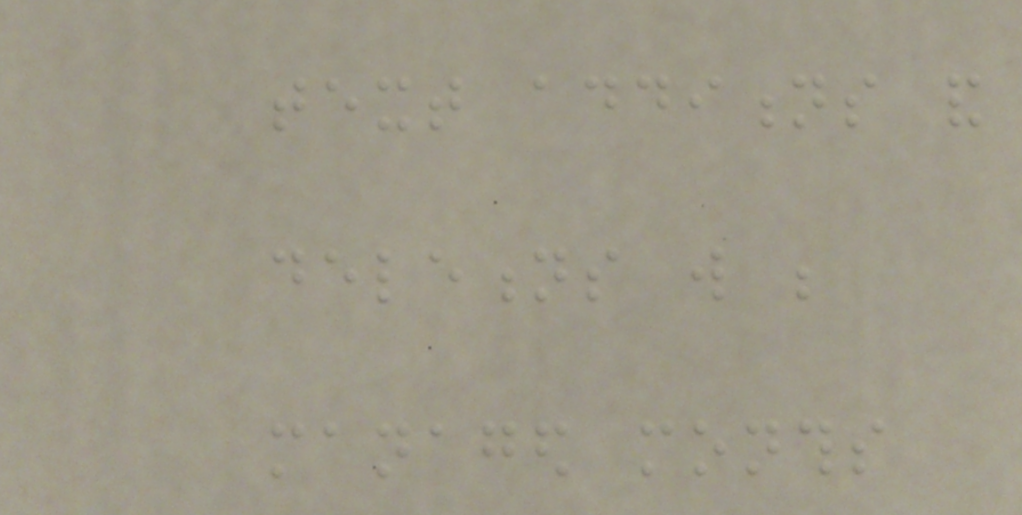text additions and
deletions will be
managed months
